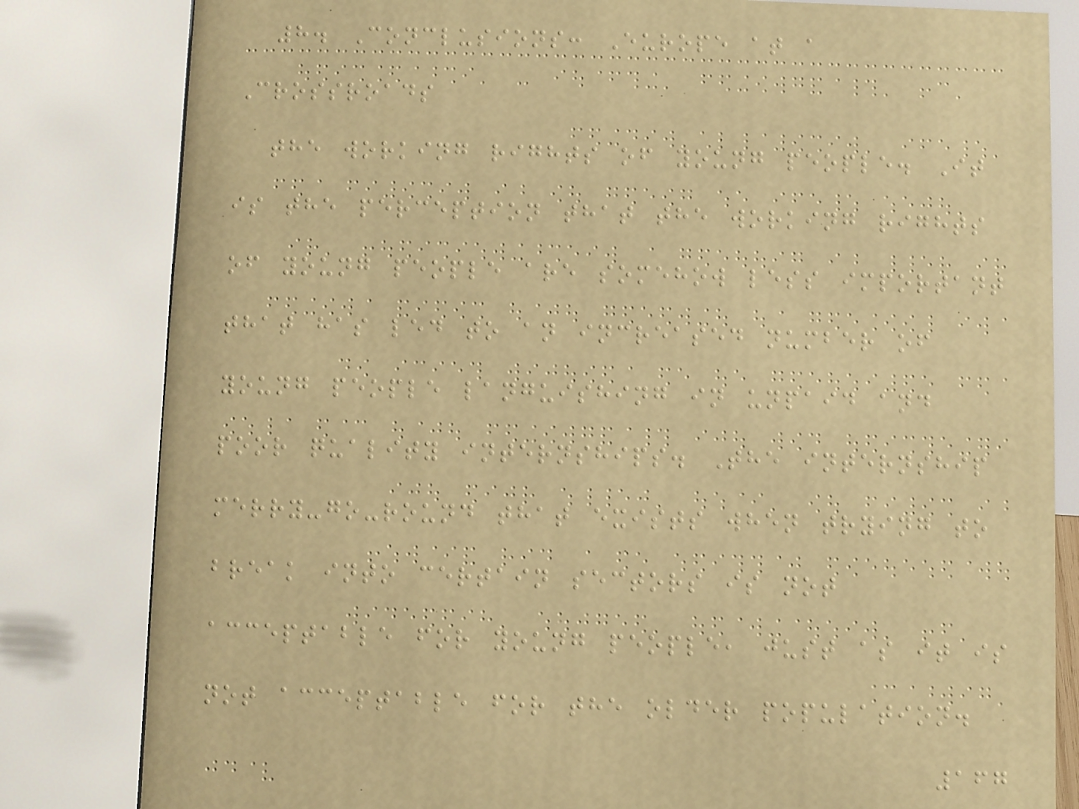8. Conclusions: Europe at a
Crossroads
the working rights of young people. It
is the perception that the working rights
of young people are somehow less important
that has led to an increased number of
young people languishing in unpaid and
poor quality internships. The internship
merry-go-round that exists when trying to
break into certain sectors is not
acceptable for young people, just as it is
not acceptable for the older population.
167
